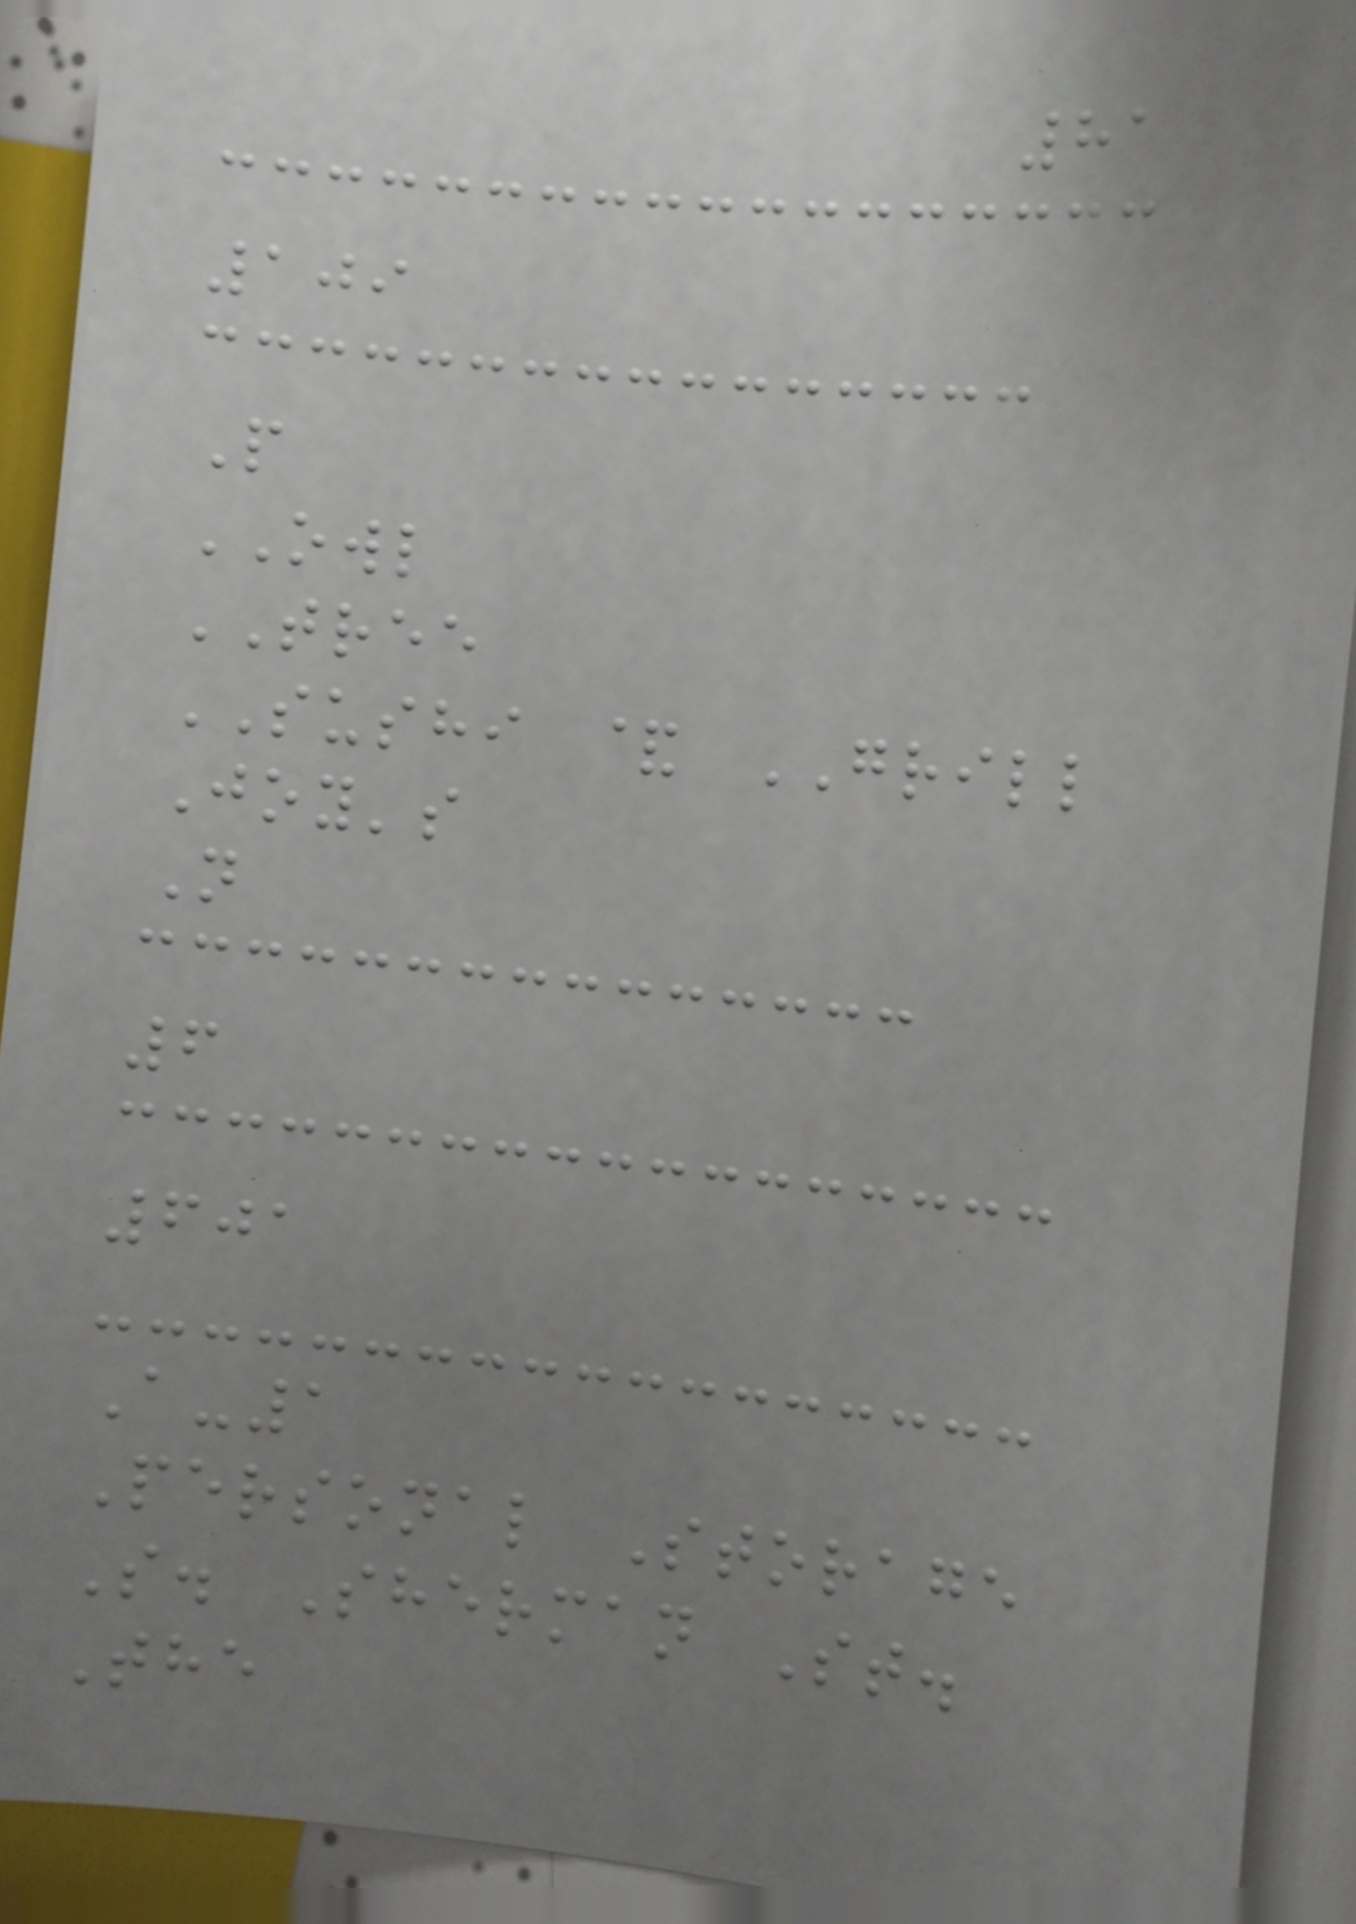81
109
P
OWL
TREE
SUSHI & GRILL
Joy's
N
6
601
A-1
Personal Storage
S. Sherman St.
The
